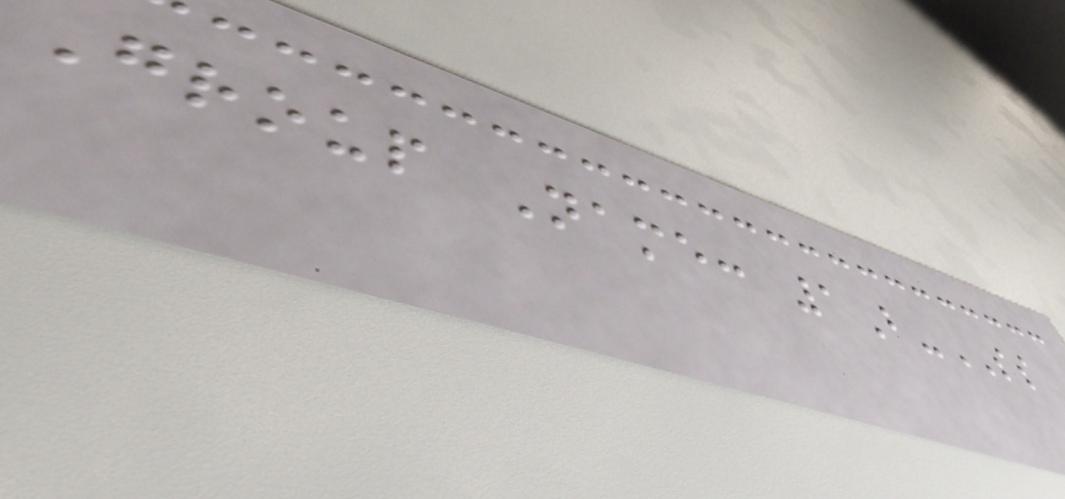Group Name: 1B-SS
